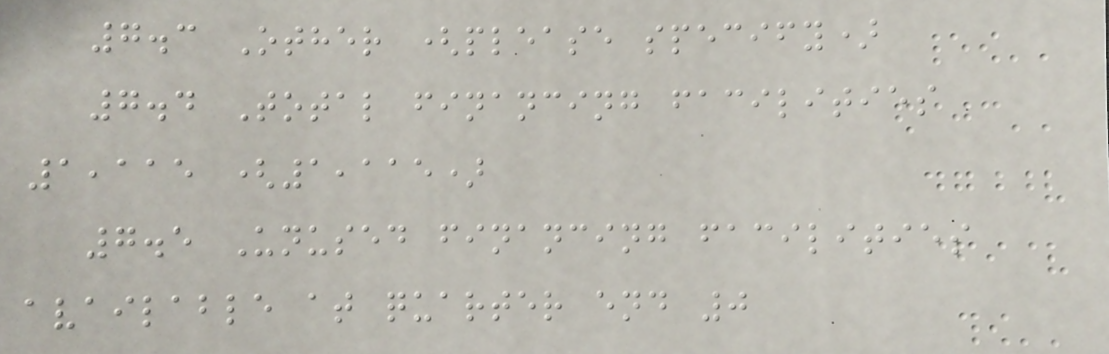7.3 Other (please specify)
7.4 Total financing facilities
1,115 (1,115)
7.5 Unused financing facilities
available at quarter end 0
